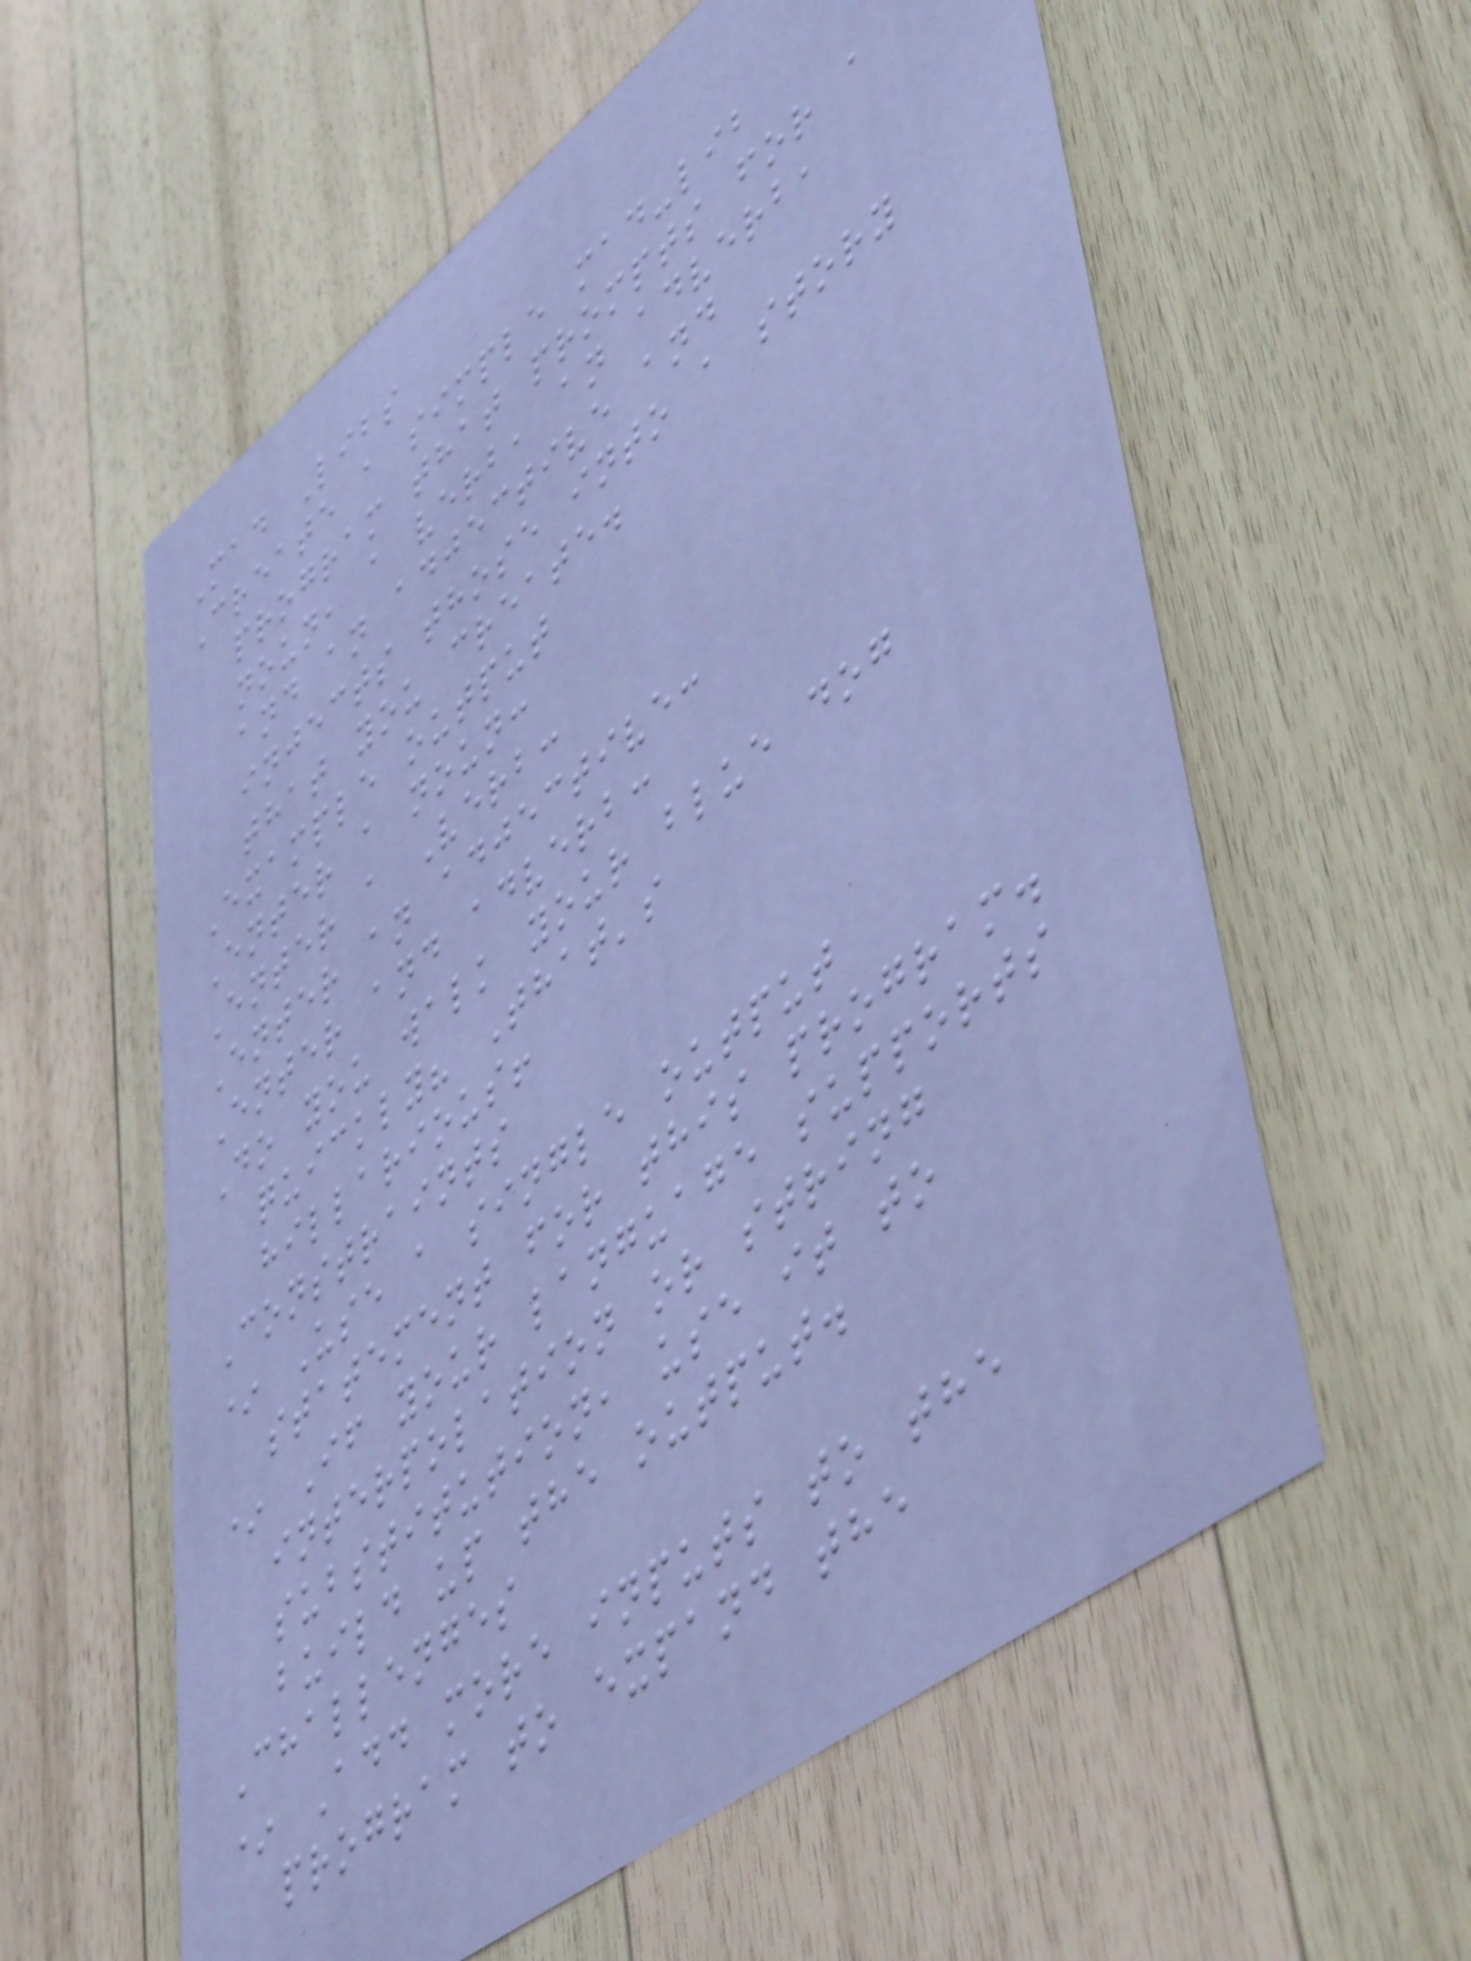Mad Libs
Create a simple mad-lib
program that prompts for a
noun, a verb, an adverb,
and an adjective and
injects those into a story
that you create.
Example output
Enter a noun:
Enter a Verb:
Enter an adjective:
Enter and adverb:
Do you walk your blue dog
quickly? That's
hillarious!
Constraints
* Use a single output
statement for this program.
* If your language supports
interpolation or string
substitution, use it to
build up the output.
Challenges
* Add more inputs to the
program to expand the
